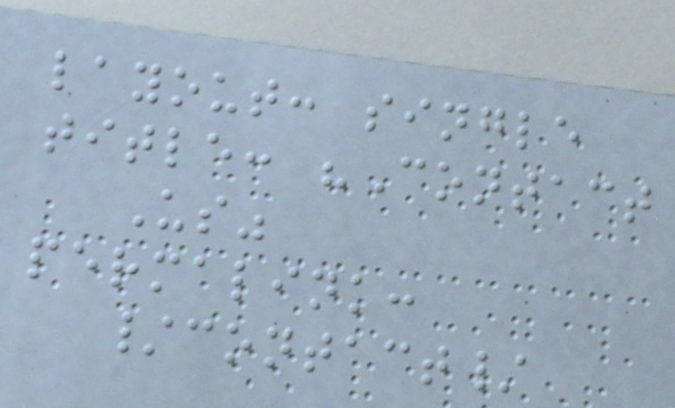layout: single
title: "Contact
Us"
permalink:
/contact/
